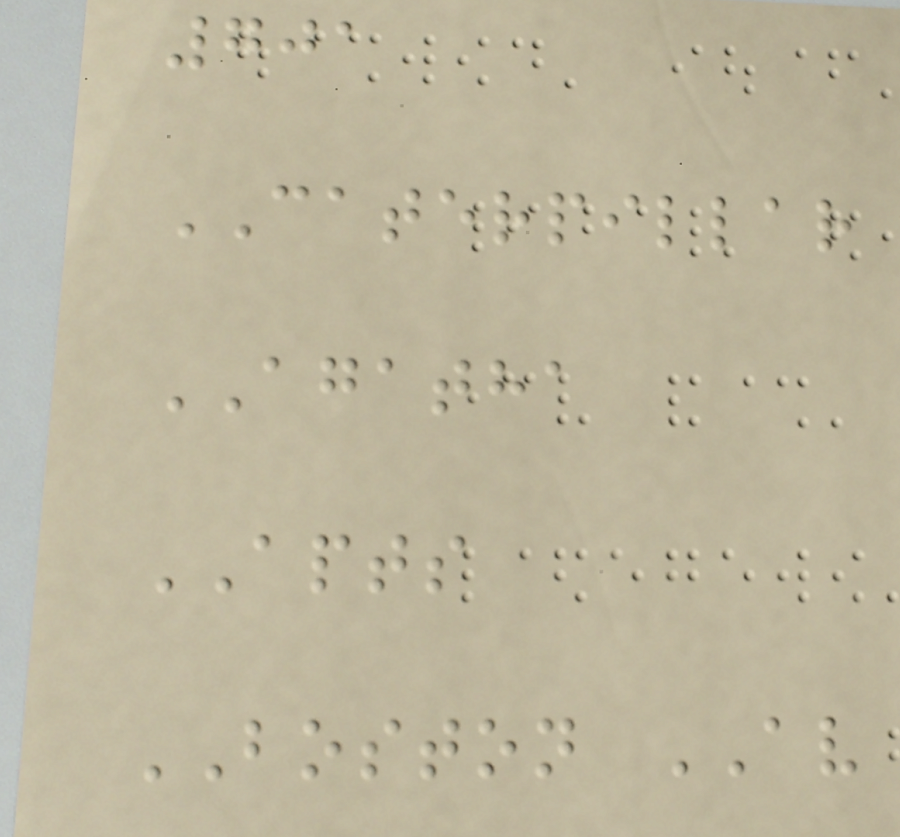701
CATERPILLAR
AGATHA
APTS
BOSTON AV
